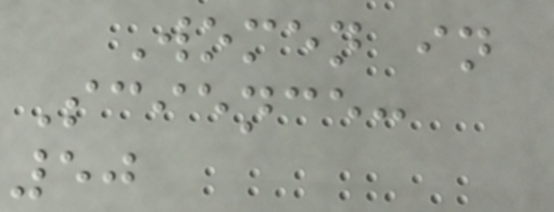Women in
Science:
50
